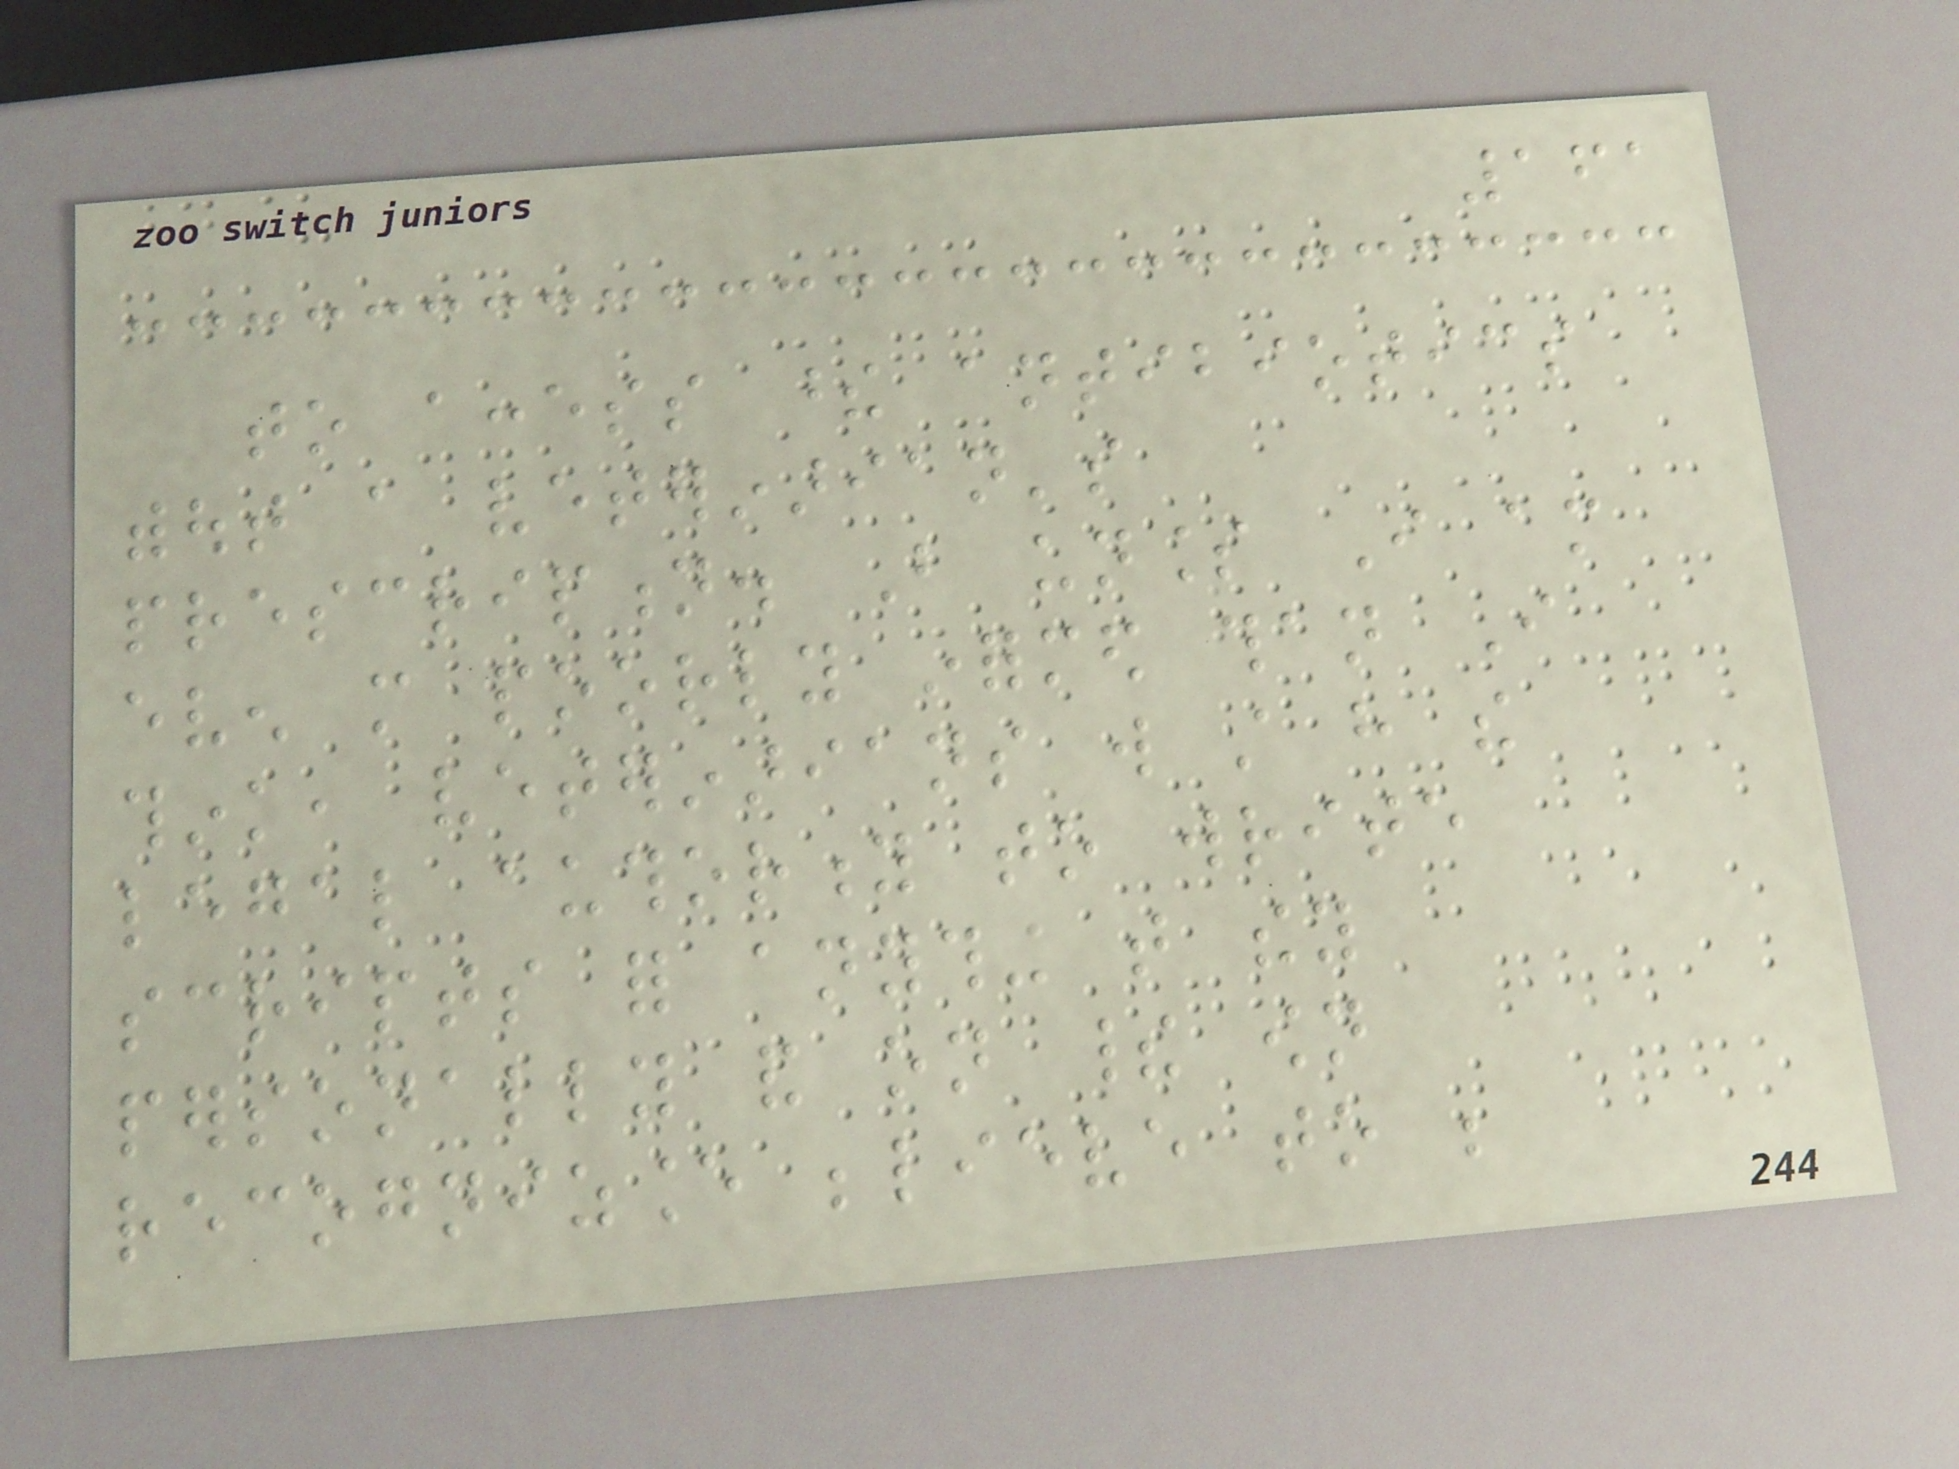161
to access these antibiotics
without a veterinarian's
prescription. But unless I am
even more poorly informed than I
think, veterinarians will still have the
legal authority to write
scripts for anything that they
personally and on their own
recognizance believe to be
